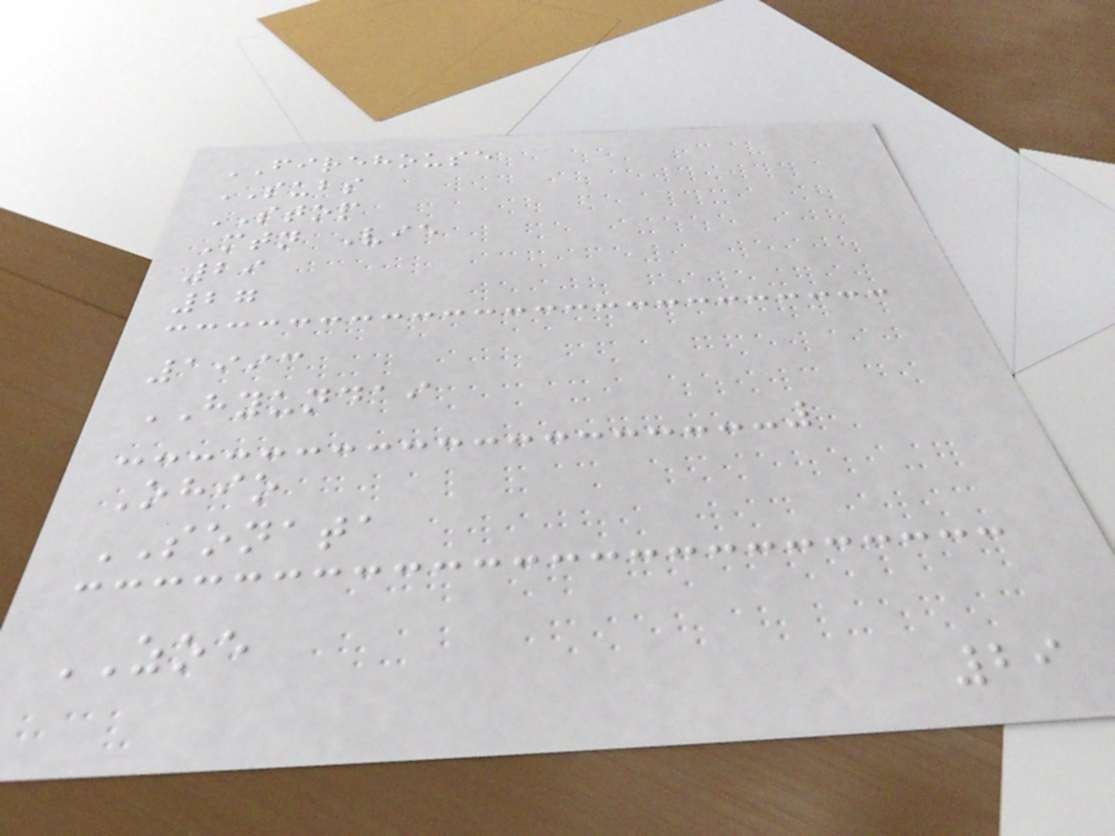FIREHOUSE
SUBS
STOP
Mtn Vie
29
27
1993
HYUNDAI
Ohio
SONATA
ZOE
29
